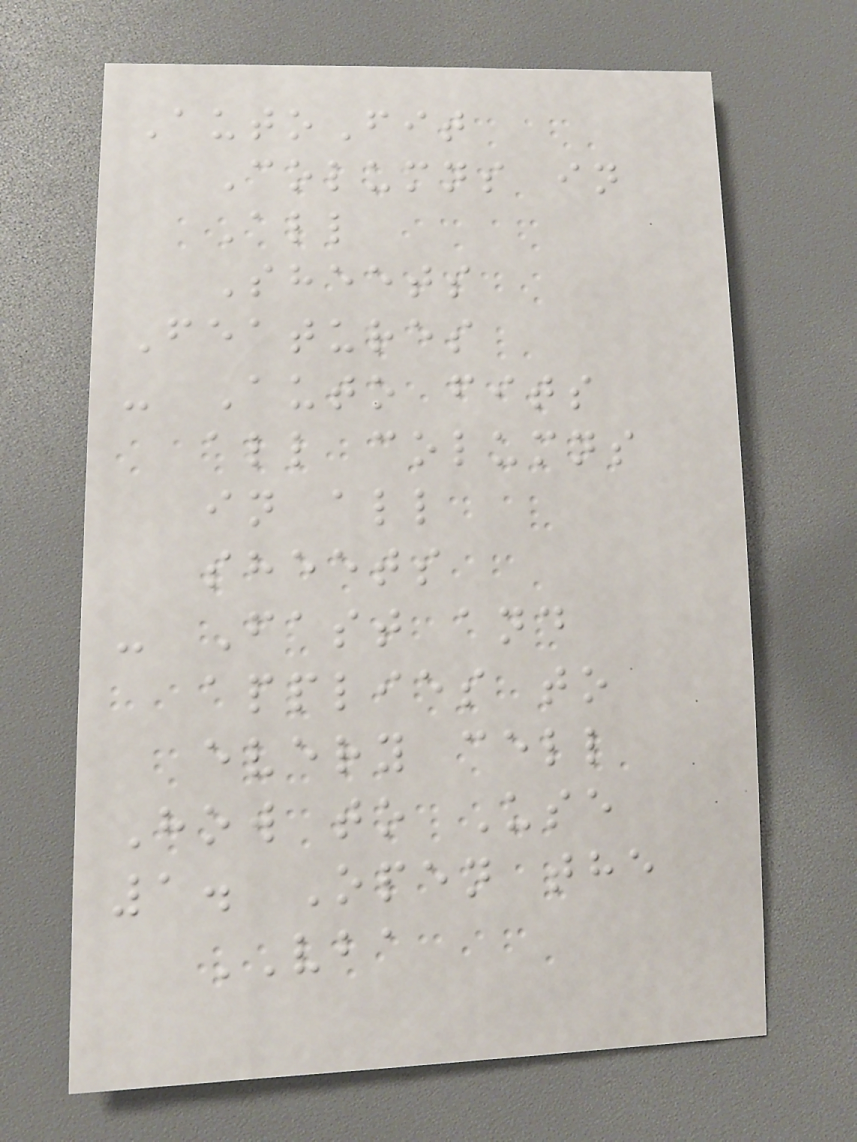AutoFit
Columns in
All
Sheets
Features
- Auto fits
all columns
in all
sheets
- Fast and
applies to
every cell
How to Use
1. Open the
VBA
